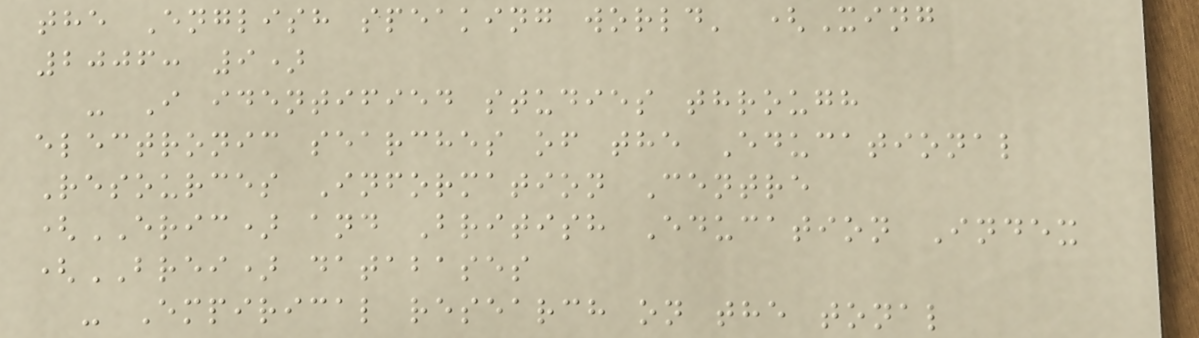the English speaking world' (Xing
2006: 9)
- I identified studies through
electronic searches of the Educational
Resources Information Centre
(ERIC) and British Education Index
(BREI) databases
- Empirical research on the tonal
